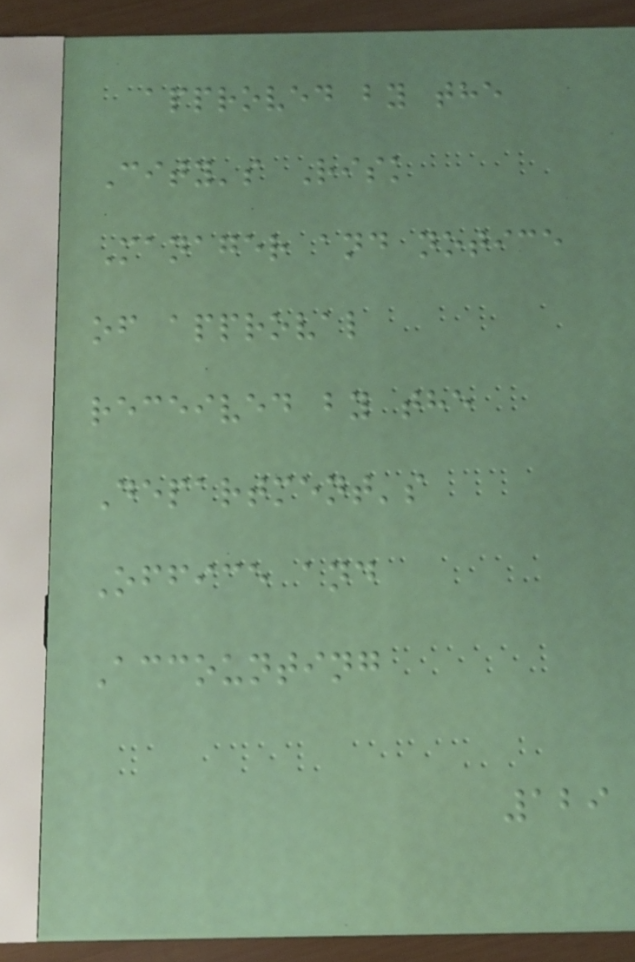approved by the
City's Risk
Manager and notice
of approval
received by the
Department's
Office and
Accounting
129
